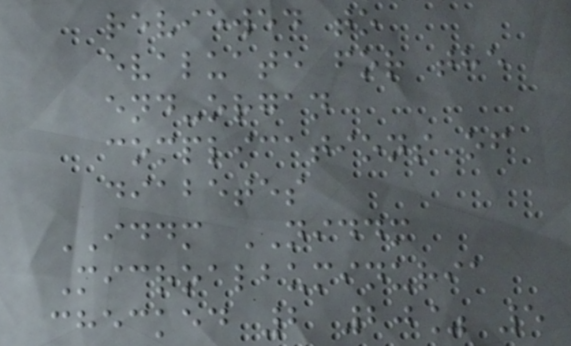reviewed to
evaluate for the
end-organ
complications of
diabetes
IDDM NIDDM
Microalbuminuria
checked 2 20% 5
